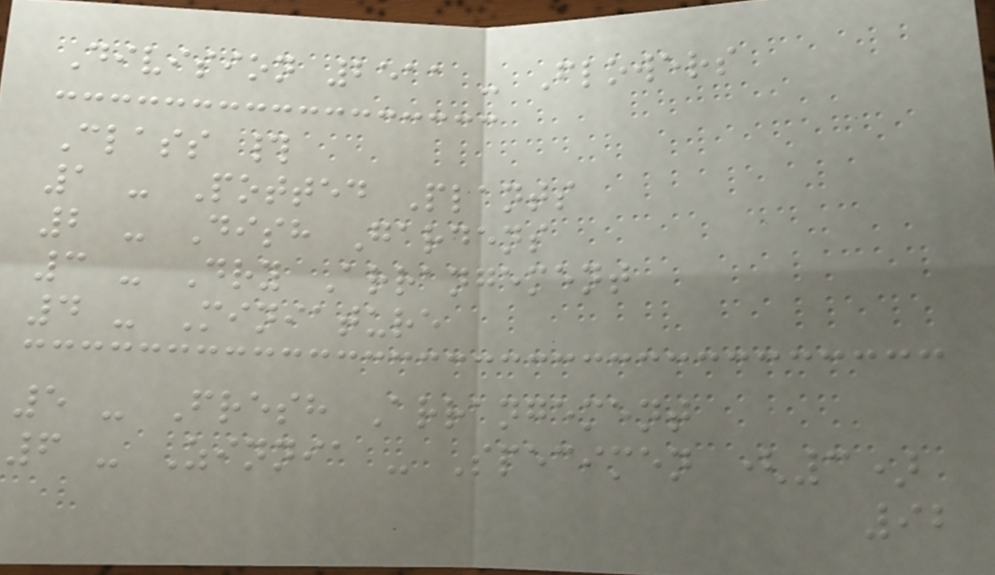Division 2511 - Flowers
Class #
1 - Potted Plants
2 - Dish Gardens
3 - Dry Arrangement
4 - Miniature
5 - Fresh Arrangement
6 - Zinnia - Specimen (3)
92
